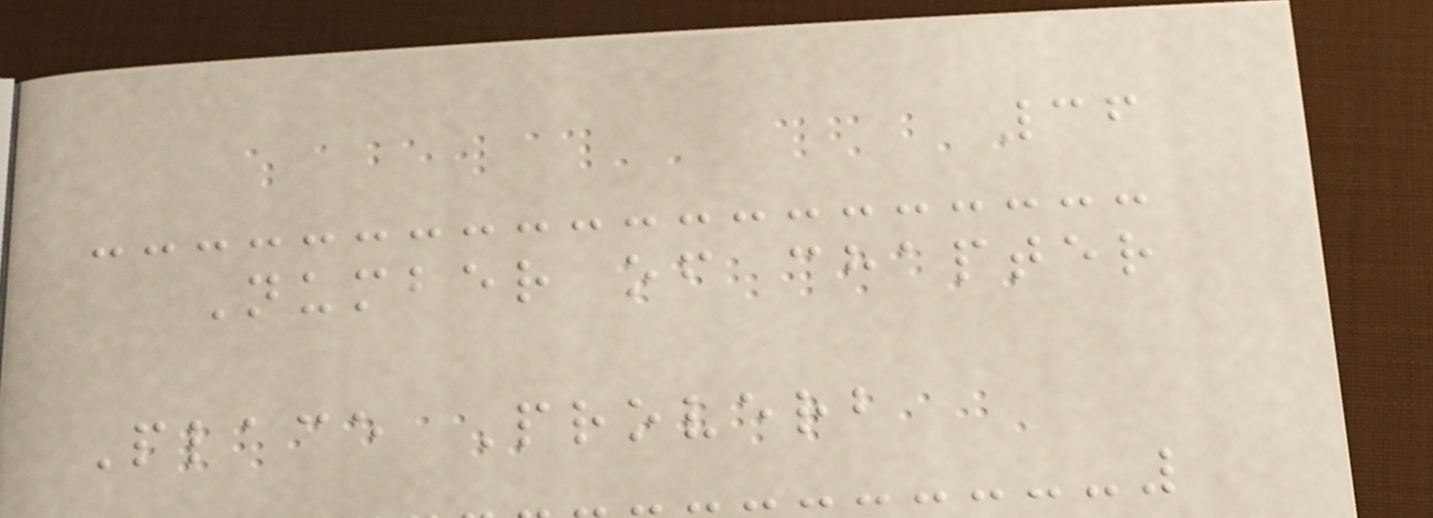36
Number of chapter
Place Proverb
